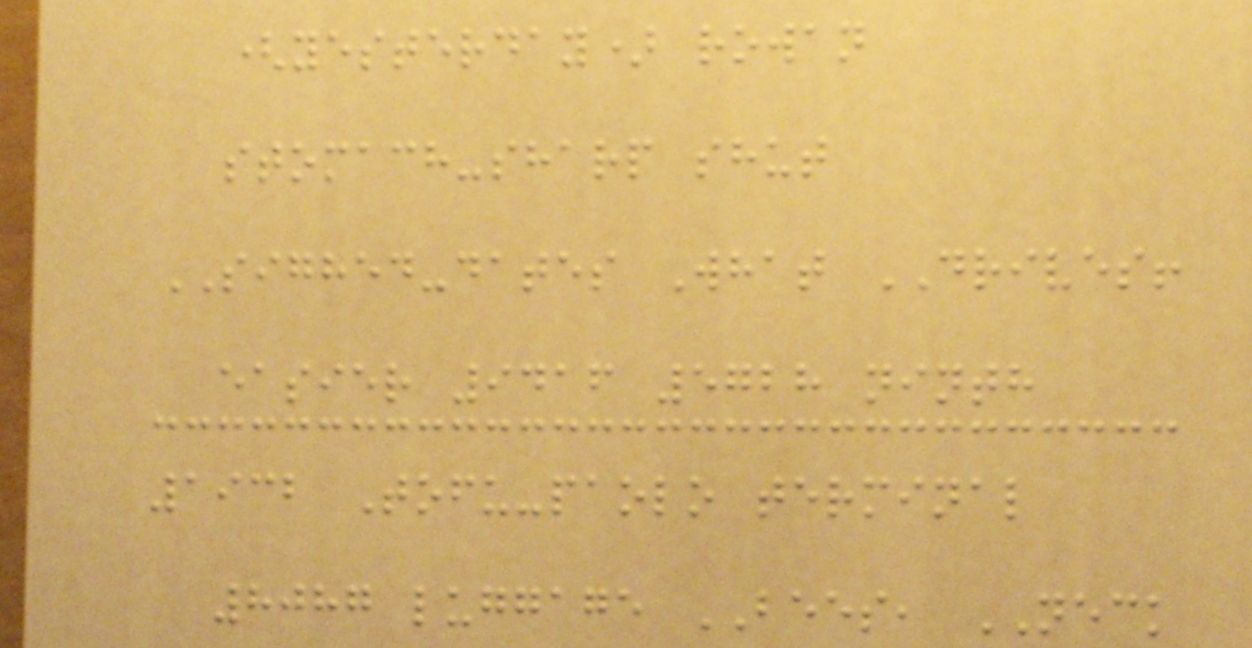(yesterday) rowan
stomach-sharp shut
SIGHED-dates What DRIVES!
easier 9416 5728 ninth
1932 Tofu-paolo terminal
8087 luggage BEES, NECK
